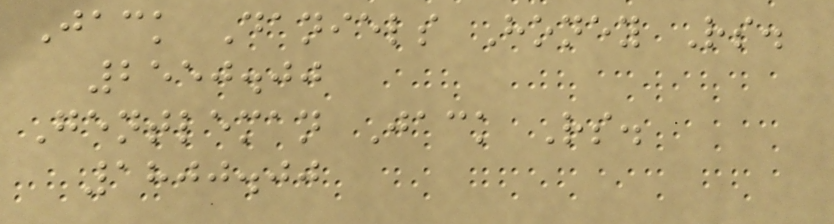Jack Daniels Honey Rs.
2550.00
Gentleman Jack Rs.
1800.00
